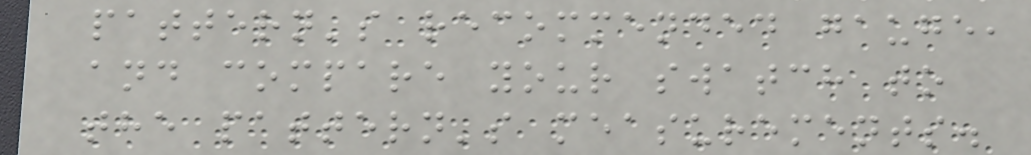pattern's recommended gauge,
and compare your swatch to
the pattern's measurements.
